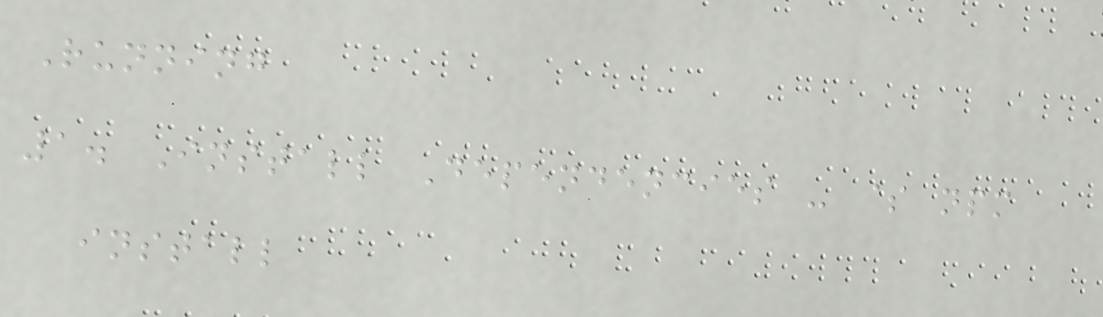Running
1. Install Dependencies - $ npm
install
